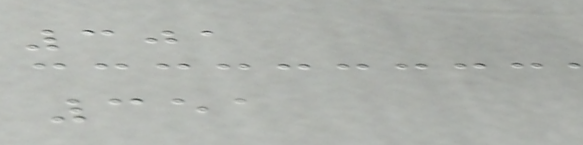301
351
